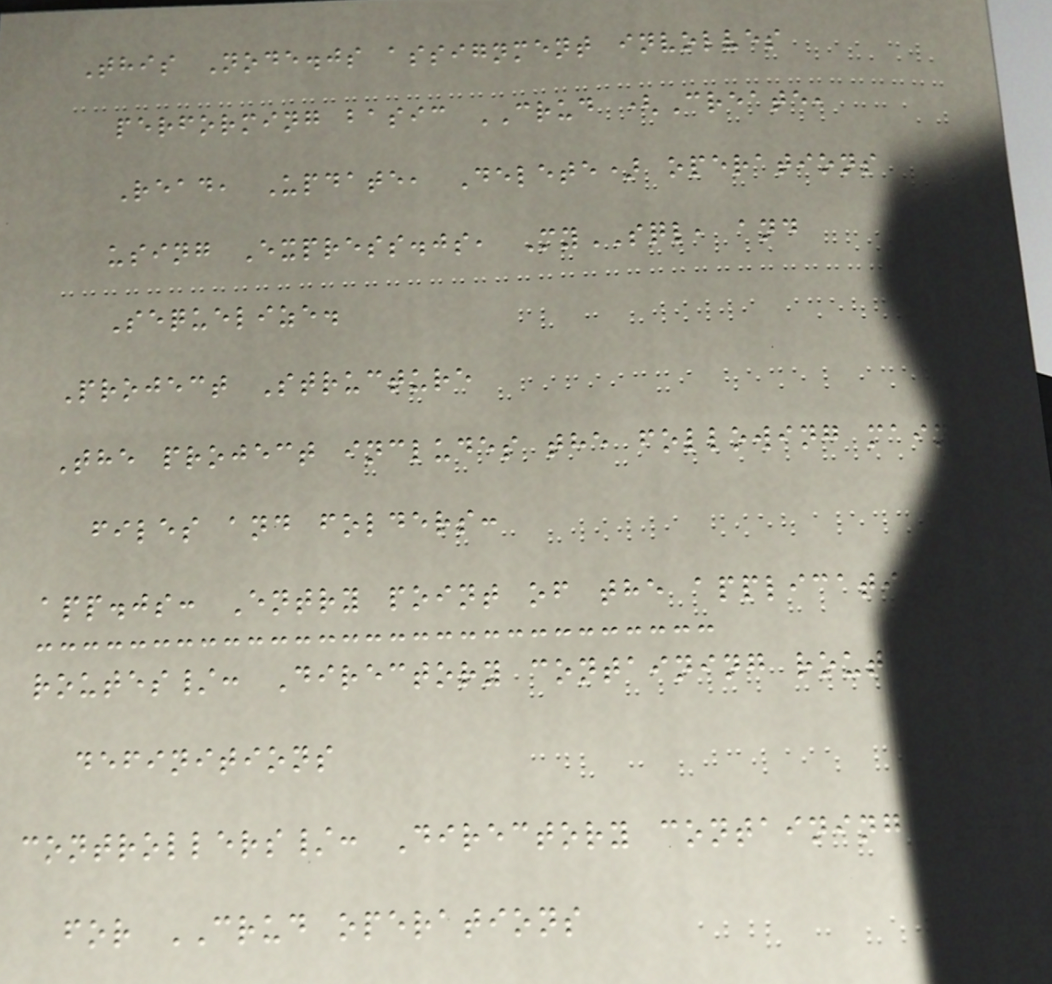This Node.js assignment involves
performing basic CRUD (Create,
Read, Update, Delete) operations
using Express.js, MySQL, and
Sequelize.
Project Structure
The project includes the following main
files and folders:
app.js: Entry point of the application
routes/: Directory containing route
definitions
controllers/: Directory containing logic
for CRUD operations
